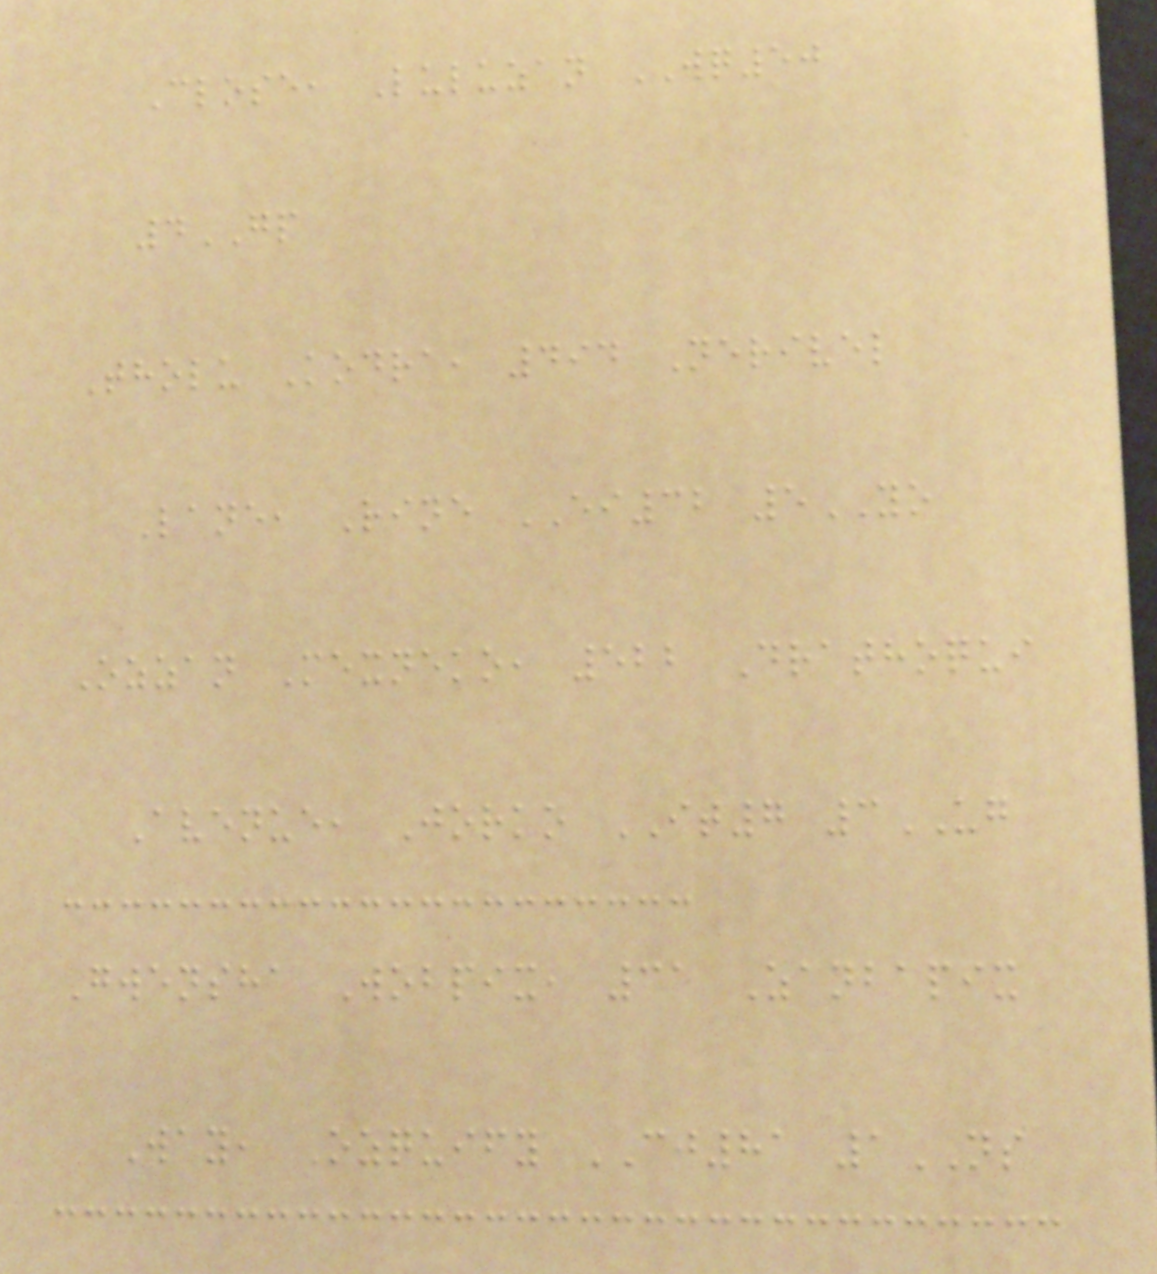Close, Luluzan WQ50
4GP
Tholu Kodra, 494 Nerivel
Lane, Rine EI32 5YO
Ozzan Mexneko, 522 Drathoqui
Avenue, Jorko IT7 3UG
Gwensha Wobpix, 31 Zanbapix
Way, Ozquify CJ81 1NS
